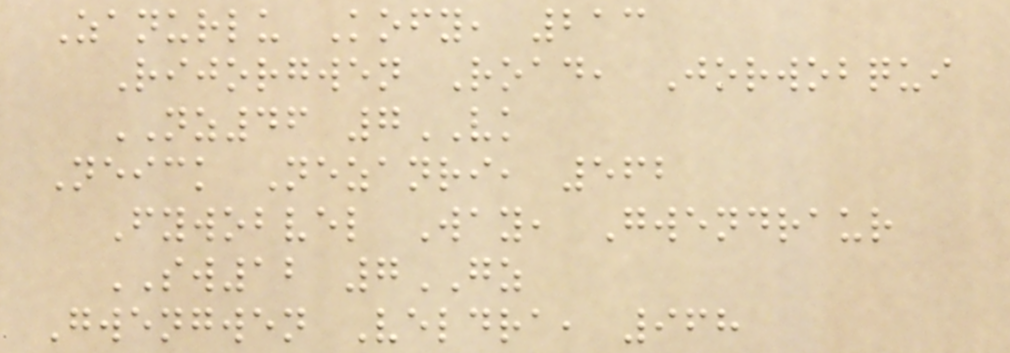Zanurlu Kofy, 213
Rijorgwen Road, Jorwobqui
NZ46 7VK
Neick Nezanri, 562
Fywobvel Way, Gwendraur
SW12 7GZ
Gwengwen Veldra, 968
